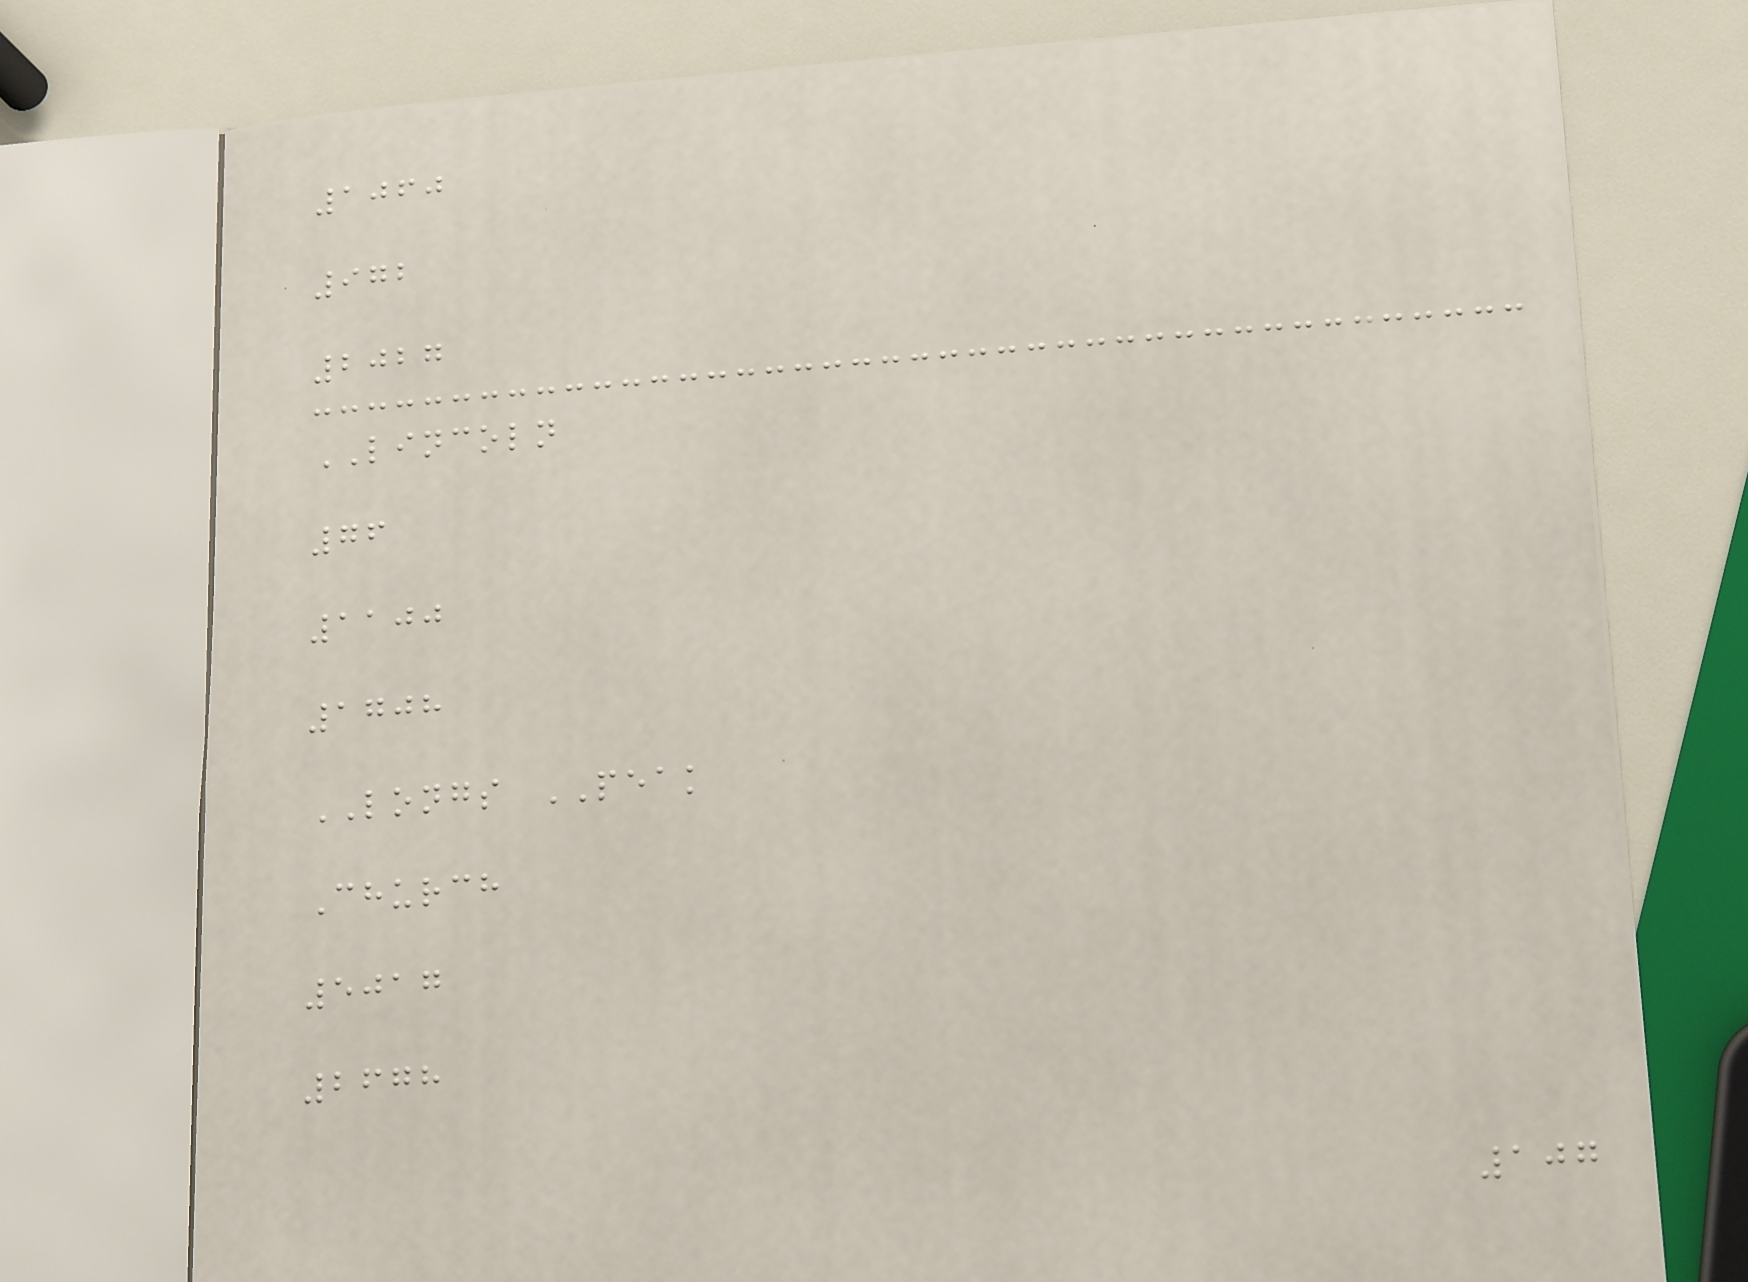1060
972
2027
LINCOLN
76
1100
1708
LONGS PEAK
Church
5017
2678
107
